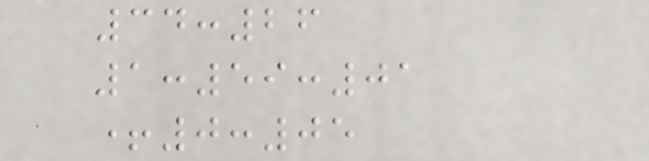34:26
1:59:01
+0:05
